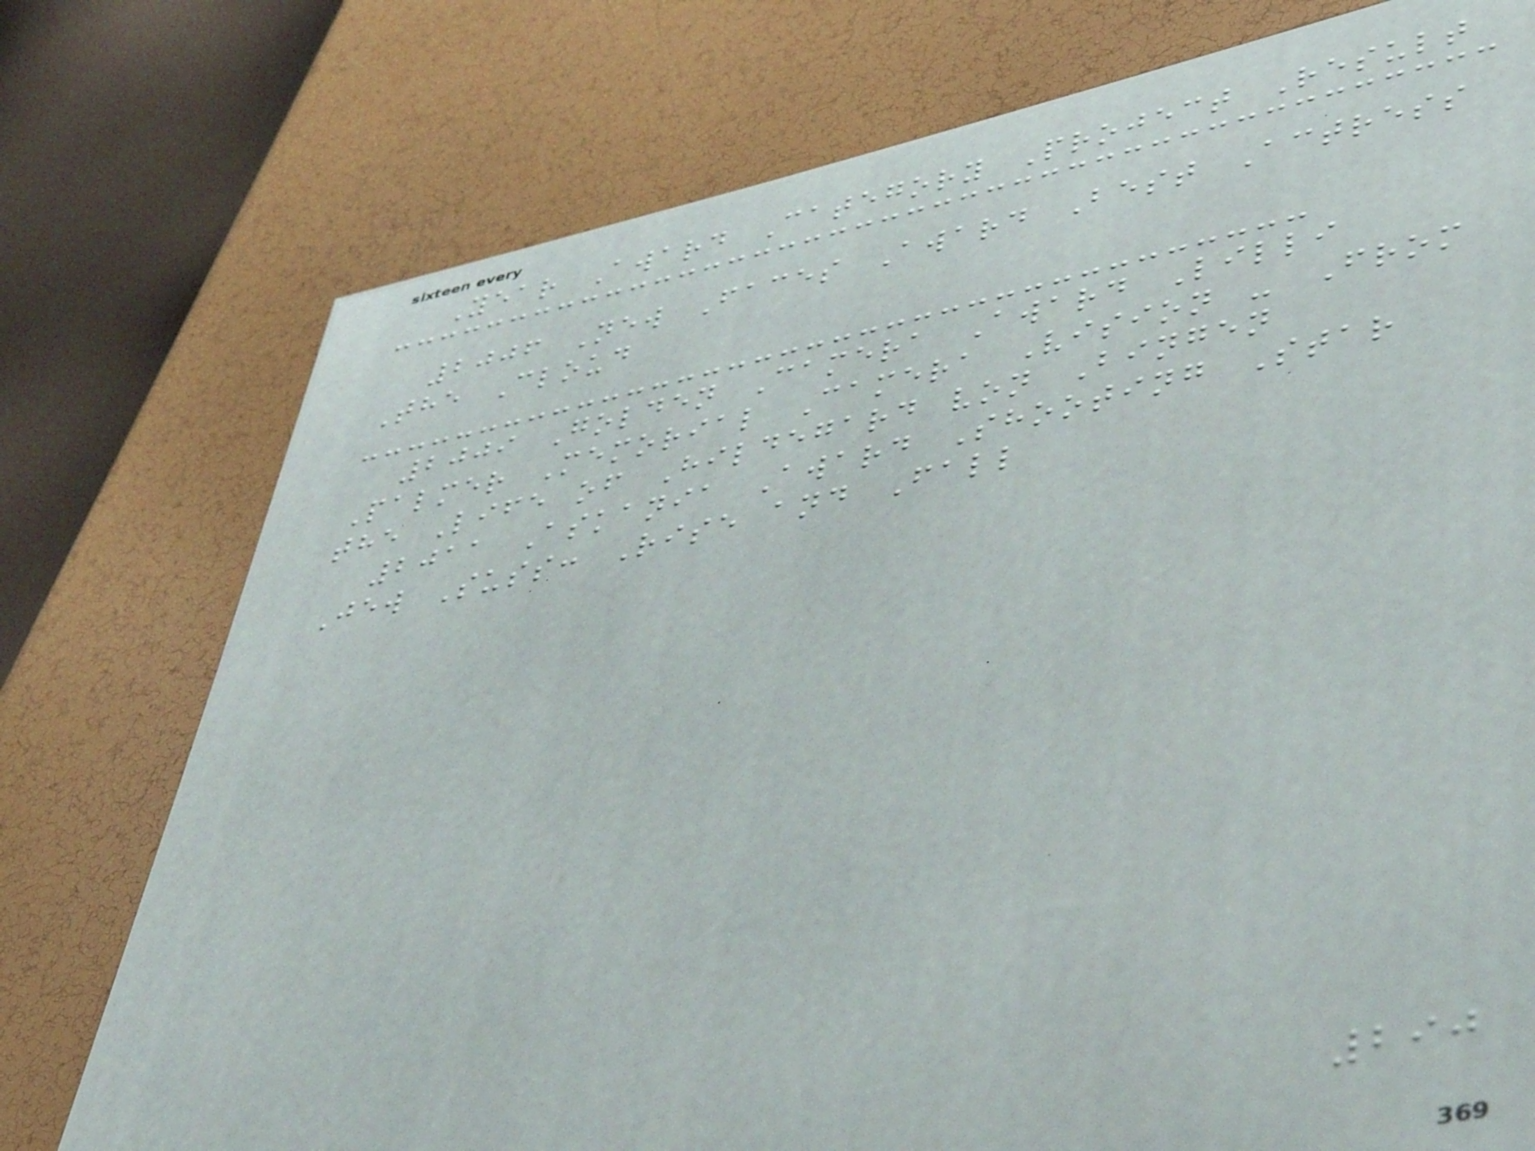Year Award Category Project Result
2006 New Faces Award Best Actress
The Cloud
2009 Golden Camera Award Lilli
Palmer Memorial Camera Vision - From
the Life of Hildegard von Bingen
2011 Askania Award Shooting Star
Jew Suss: Rise and Fall
290
